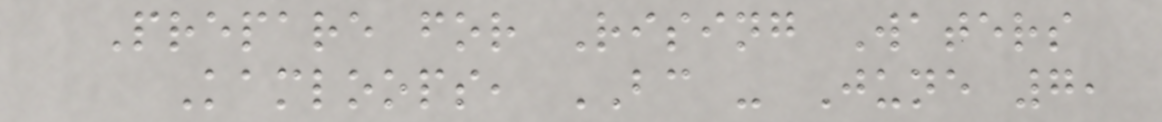Prepare for Rising Waters
Kamloops, BC - June 7,
